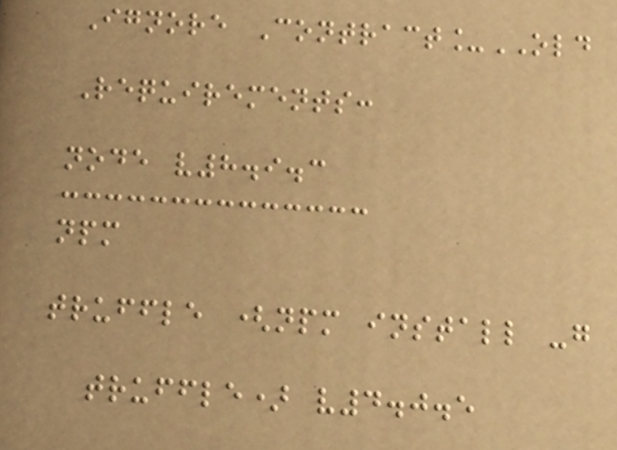Ignore Contract_OLD
Requirements:
node v8.9.3
npm
truffle (npm install -g
truffle) v4.0.5
